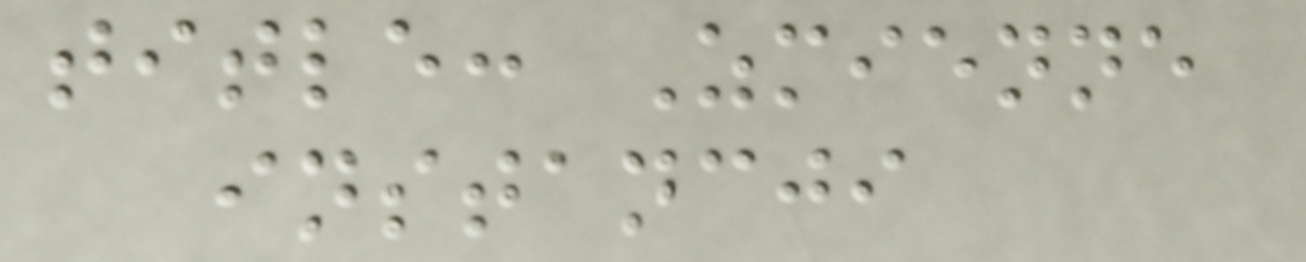title: Zmienne
instancji
